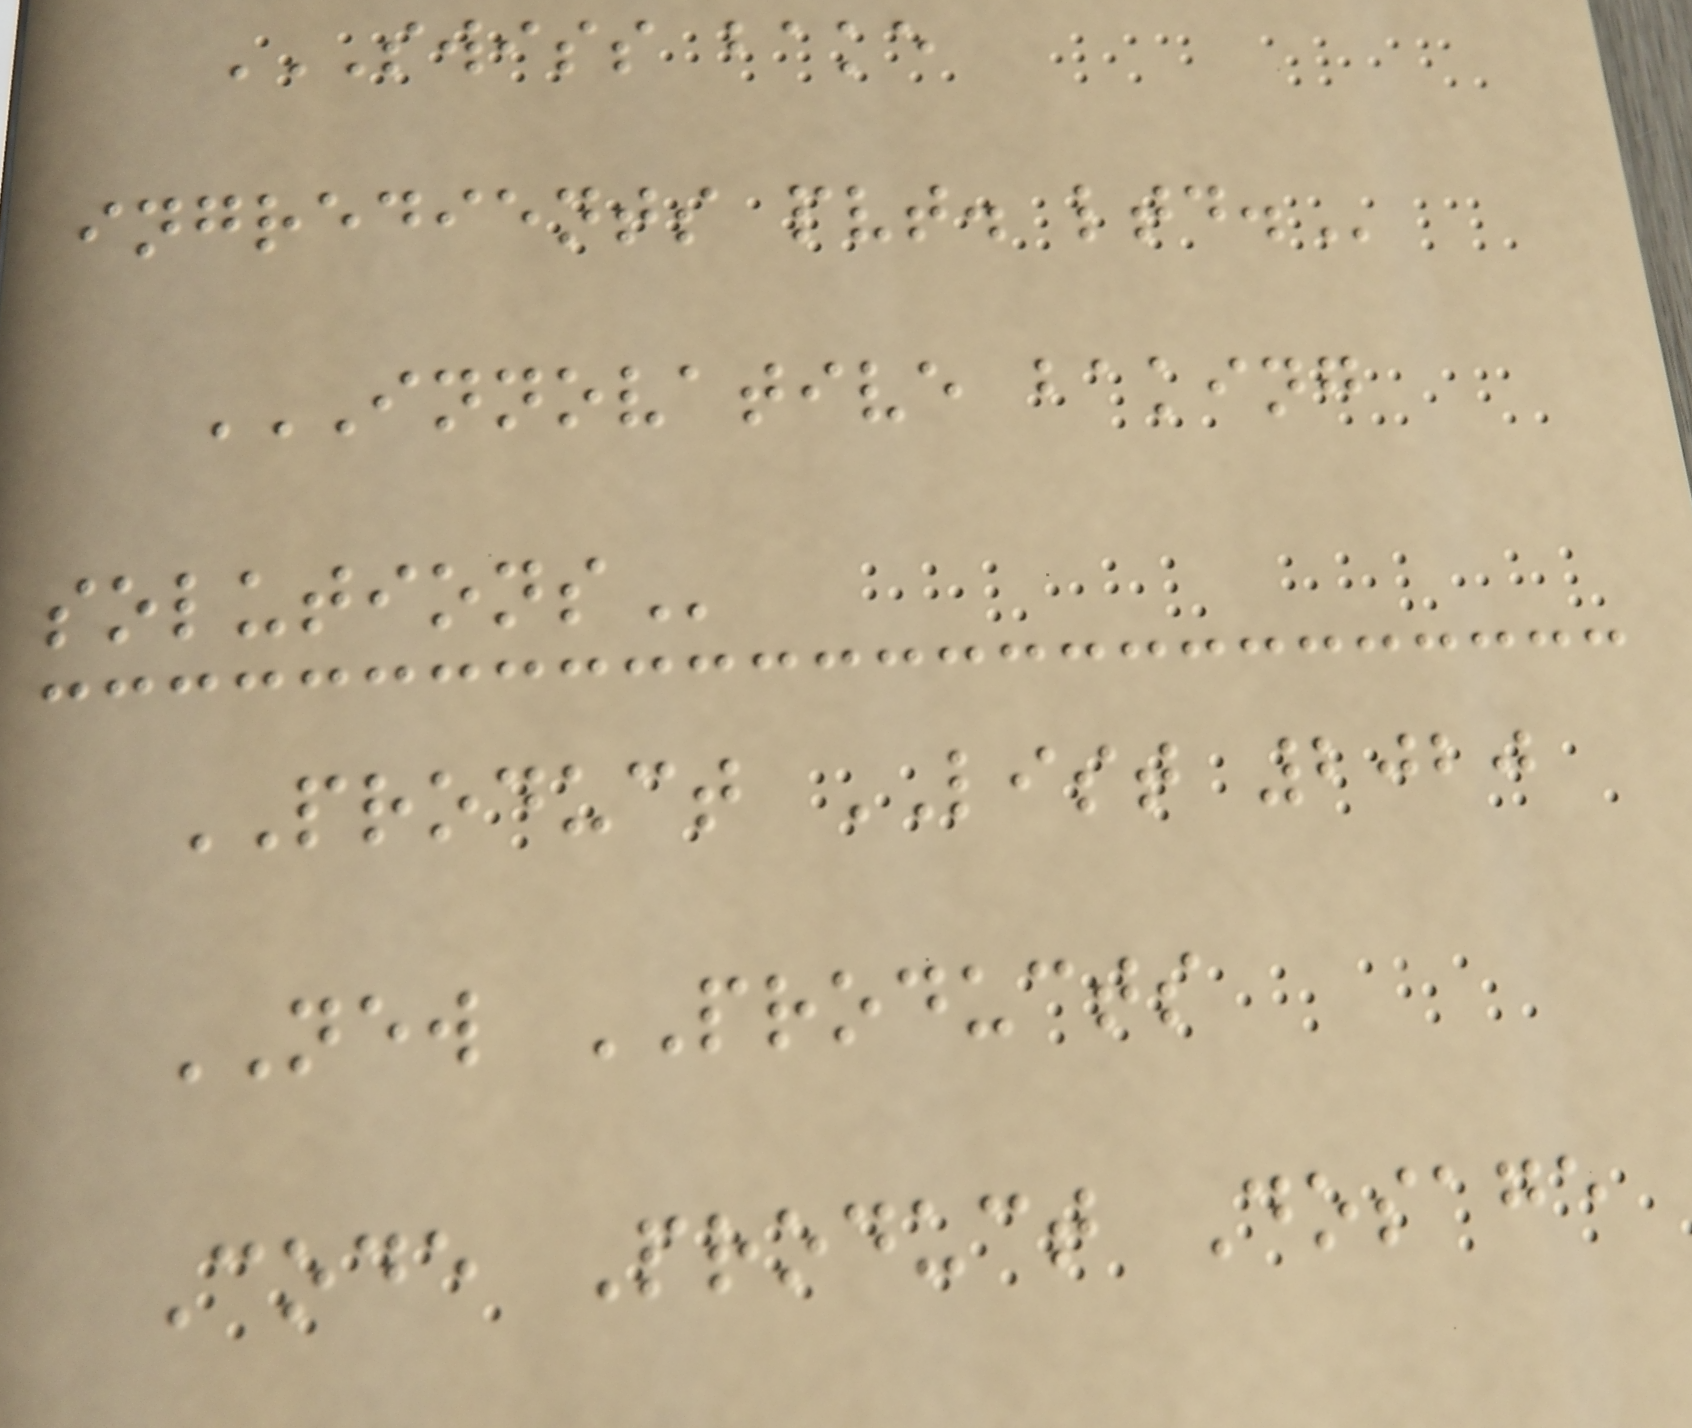SWISS BAKE
INGREDIENTS PVT. LTD.
INNOVATIVE BAKING
SOLUTIONS
PRODUCT LIST 2020
NEW PRODUCTS
Code Product Dosage
